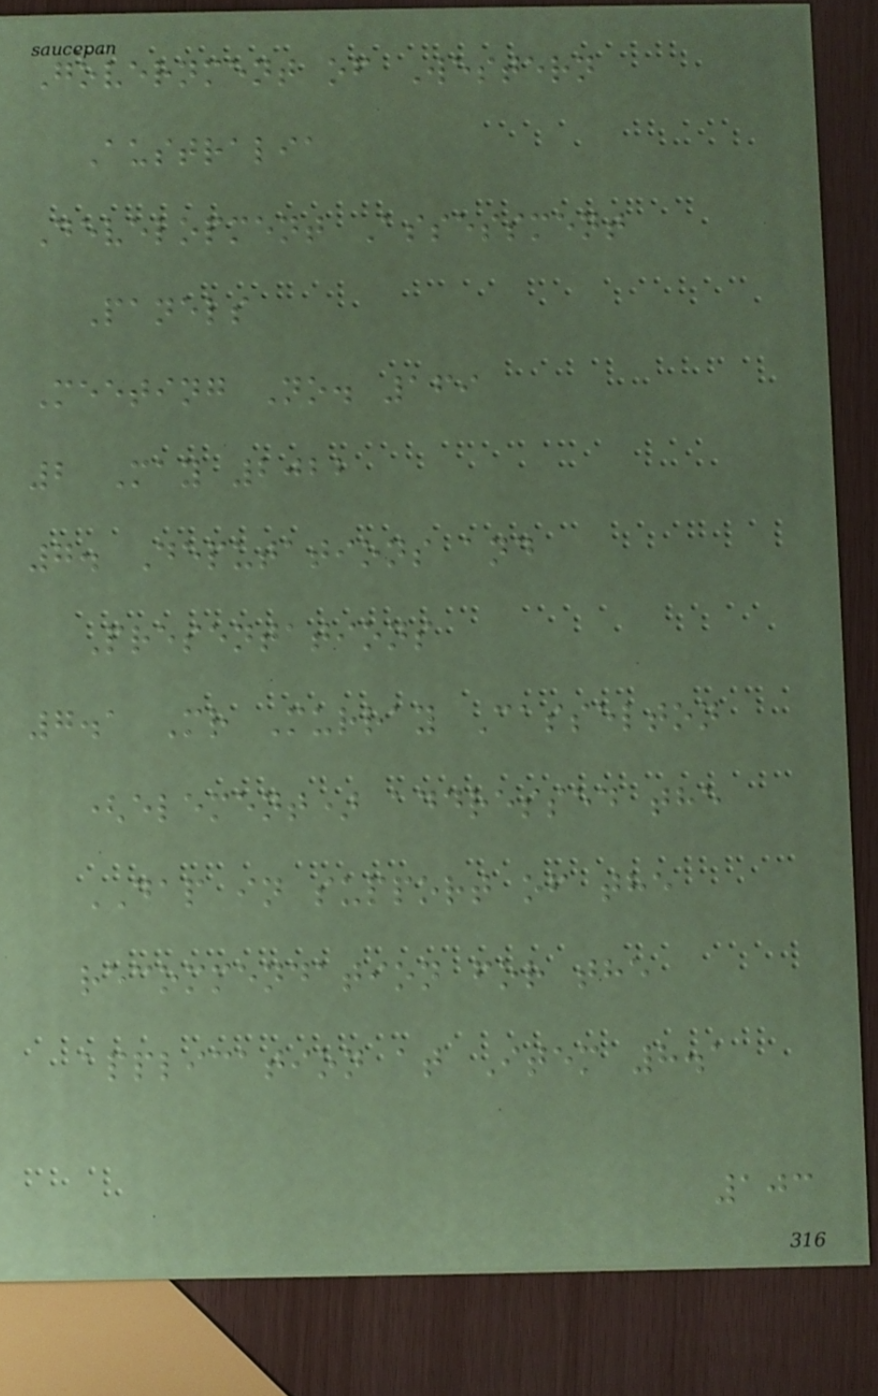Government of Western
Australia
Development Assessment
Panels
Meeting No. 169
2 May 2022
7. Deputations and
Presentations
7.1 Mr Murray Casselton
(element) addressed the
DAP in support of the
recommendation for the
application at Item 8.1
103
